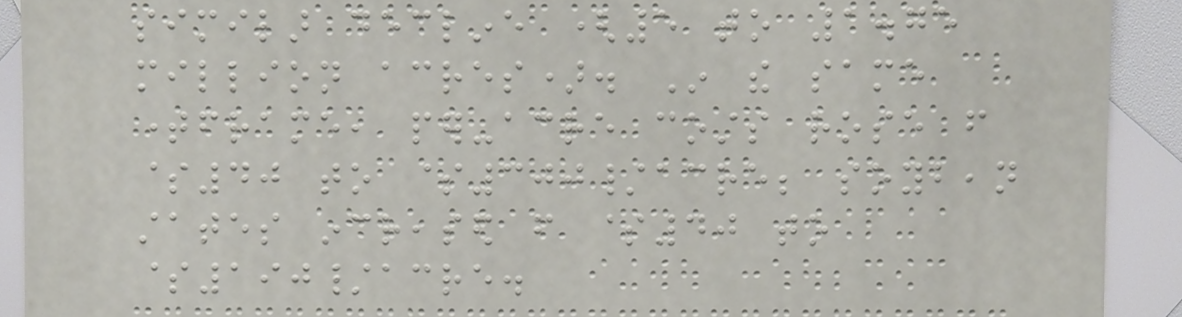similar decline (5 to 1.75
million acres). In the same
timeframe, per-acre costs rose from
$40 to $300/acre; soybean
states increased from $40 to
$190/acre.
